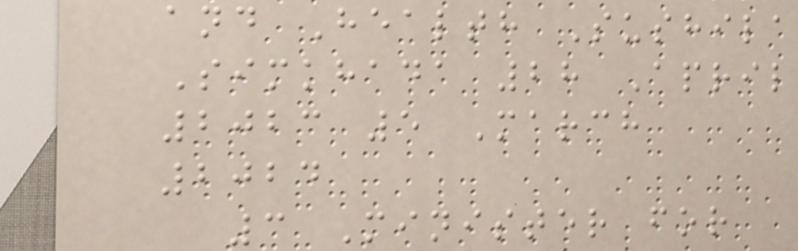and Health Sushila
Simkhada 28 April
2023 5 March
2024
3 Minister for
